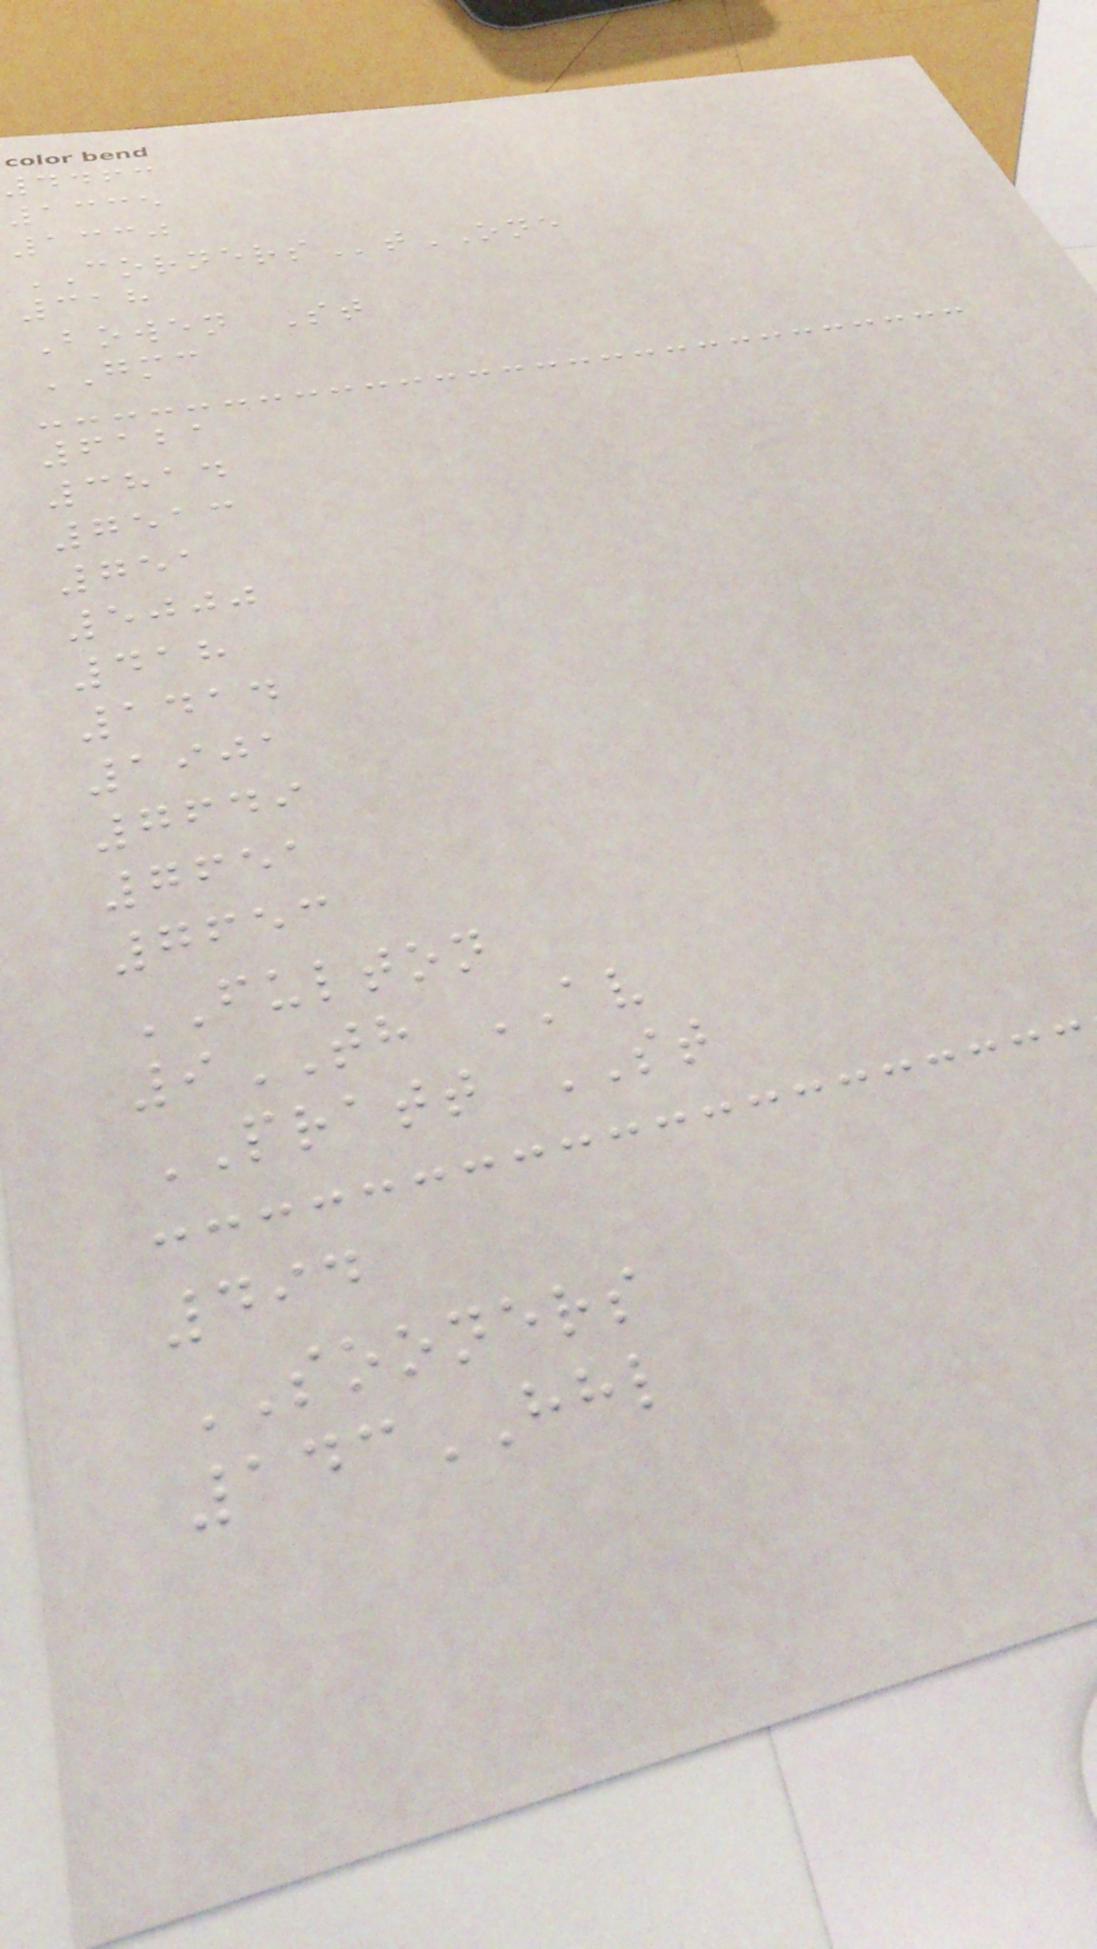4463
1335
1330
CORNERStONE
318
Bowen St
GMC
6121
3814
7513
751
5000
418
1414
1901
7649
7651
7653
FULTON
9TH AV
PRATT ST
494
SOONERS
143HHL
